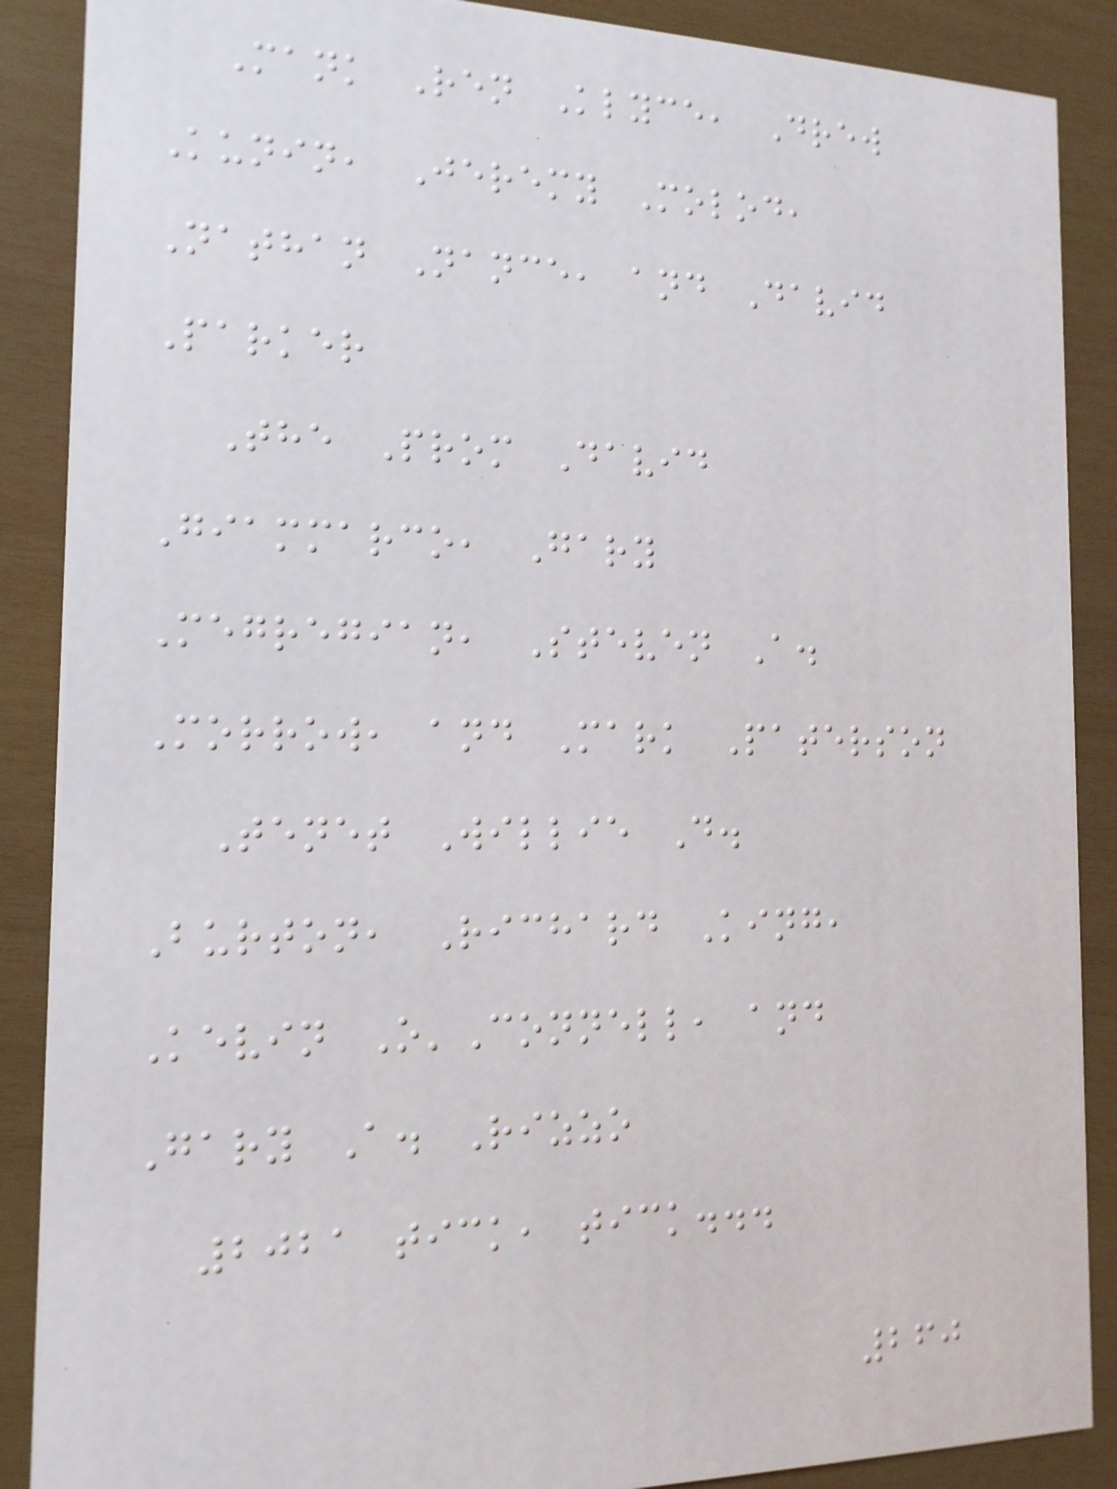Mank Ren Klyce, Drew
Kunin, Jeremy Molod,
Nathan Nance, and David
Parker
The Prom David
Giammarco, Gary
Megregian, Steven A.
Morrow, and Mark Paterson
Tenet Willie D.
Burton, Richard King,
Kevin O'Connell, and
Gary A. Rizzo
2021 tick, tick...
260
